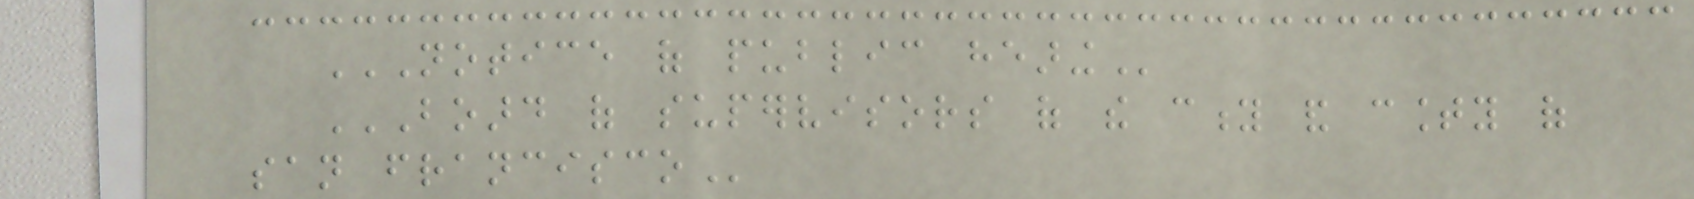NOTICE OF PUBLIC HEARING
BOARD OF SUPERVISORS OF THE CITY AND COUNTY OF
SAN FRANCISCO
